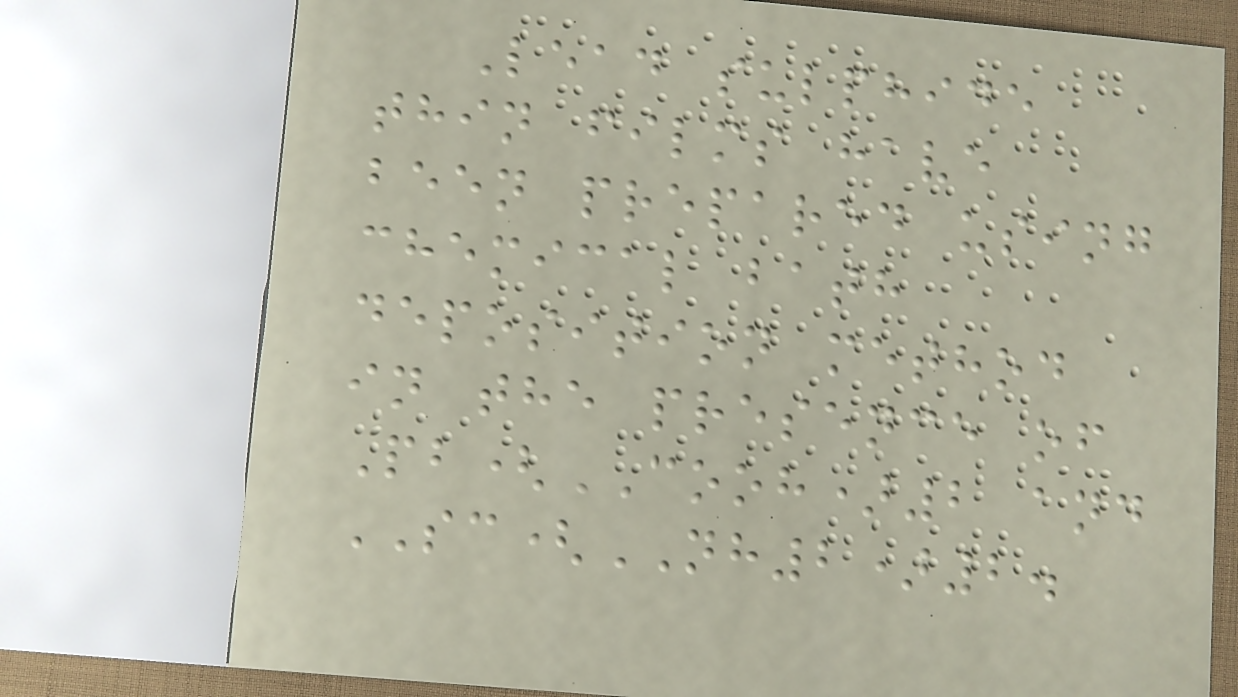Lead sulphide
thin films have
been prepared using
chemical bath
deposition method
in the presence of
Pb(COOH)2 and
SC(NH2)2.
